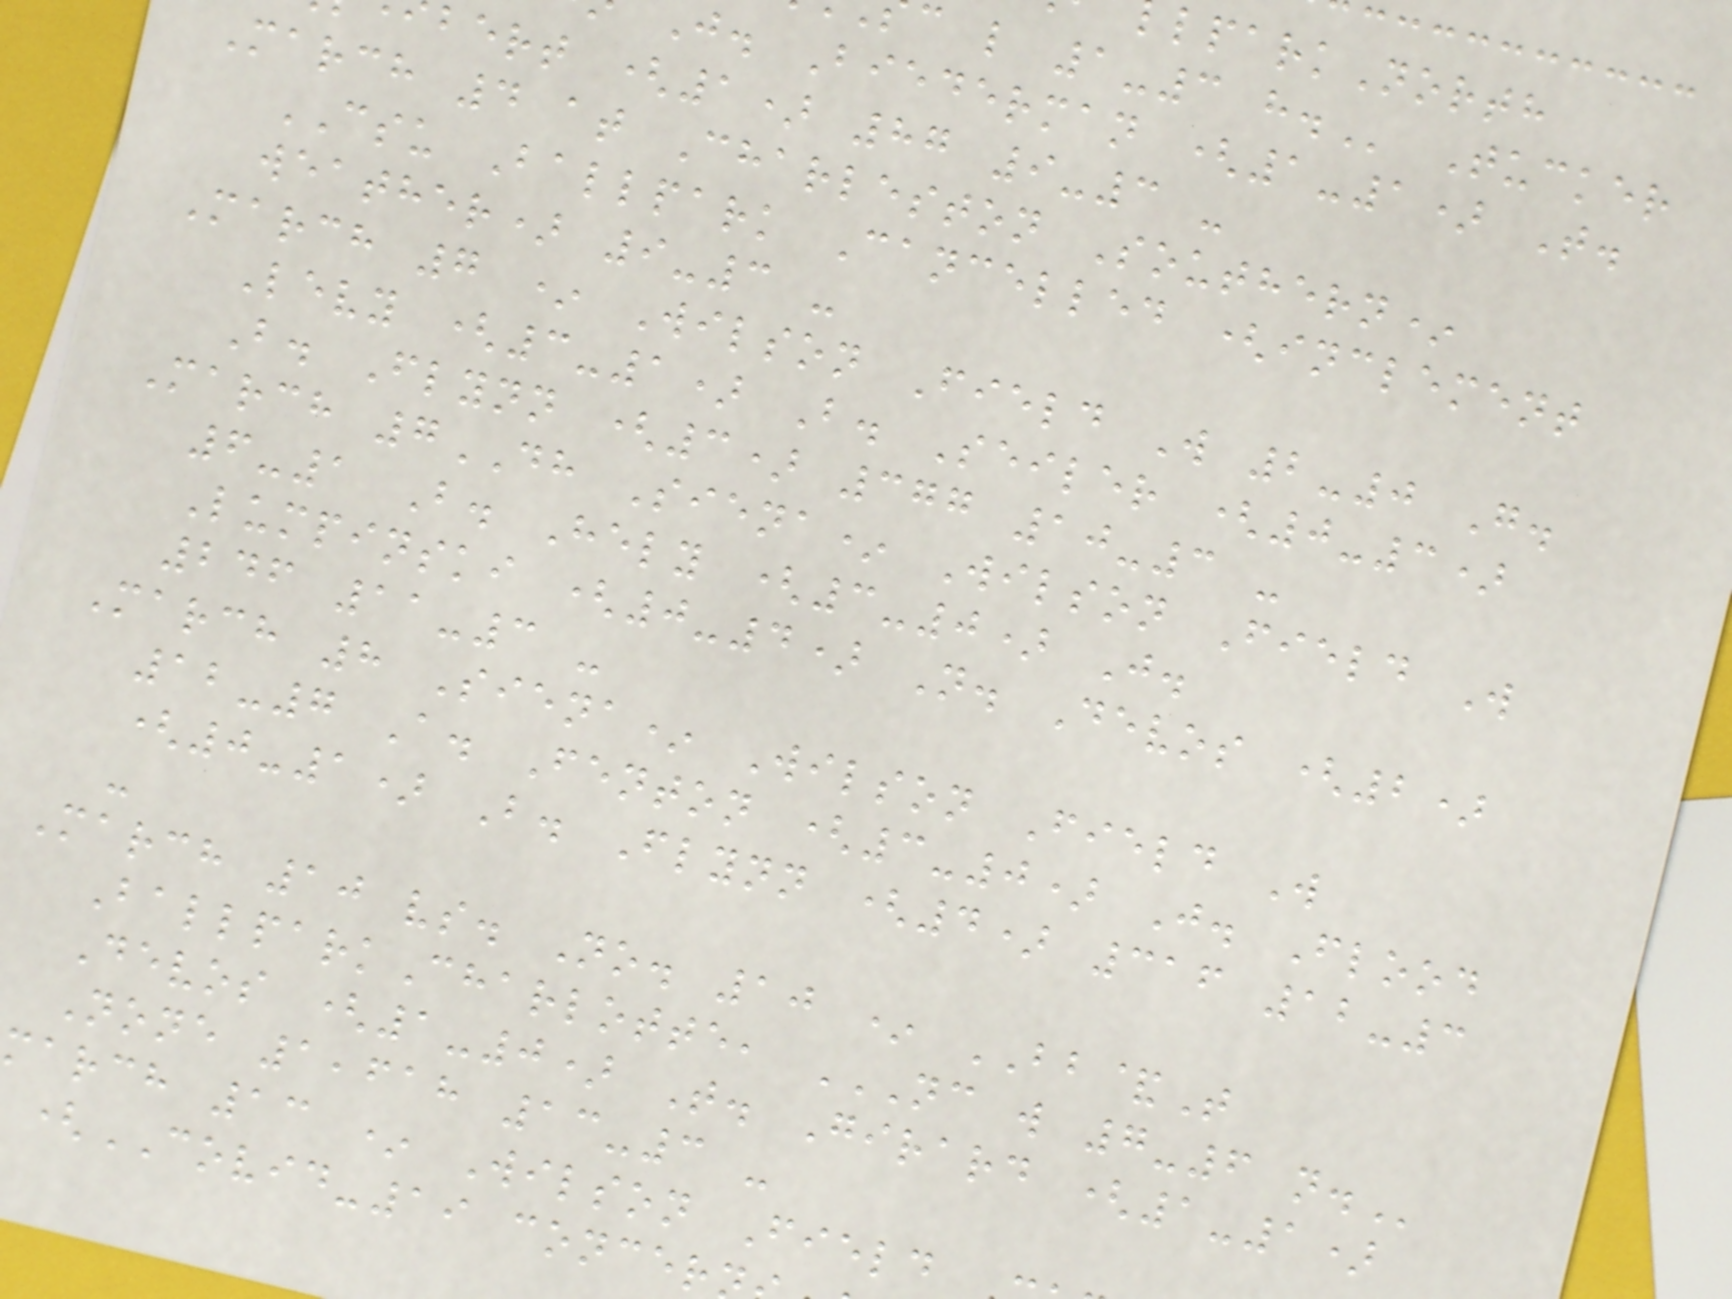lparkNorth
j. Biederman (1-1) T.
bert (1) 87 9-3 -
March 4 at Charleston Southern*
CSU Ballpark Cancelled (inclement
weather) 9-3 -
March 7 * Wilson Field W 2-0 G.
Levy (3-1) B. Seiler (0-3)
B. Flynn (3) 377 10-3 -
March 7DH Siena* Wilson Field W
6-1 B. Hely (3-0) J.
Lumpinski (0-4) N. Devos (2)
246 11-3 -
March 8 Siena* Wilson Field W
12-7 A. Fenton (3-0) J. Flood
(0-1) B. Flynn (4) 316 12-3
-
March 10 vs. No. 10 * BB&T
BallparkCharlotte, NC W 7-6 N.
Devos (1-0) T. Girard (1-1)
None 1,618 13-3 -
march 13 * Wilson Field
(COVID-19 concer
